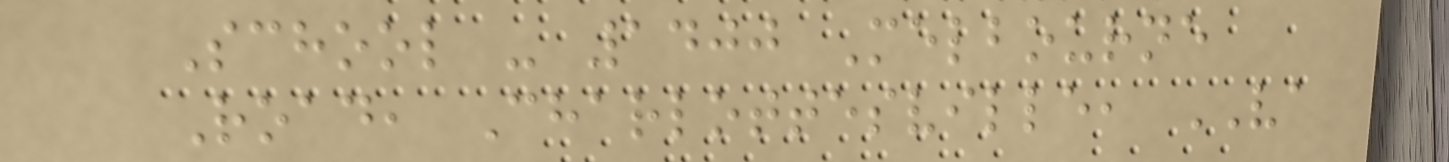School - 1400 Melbourne
Road, Charlottesville, VA
